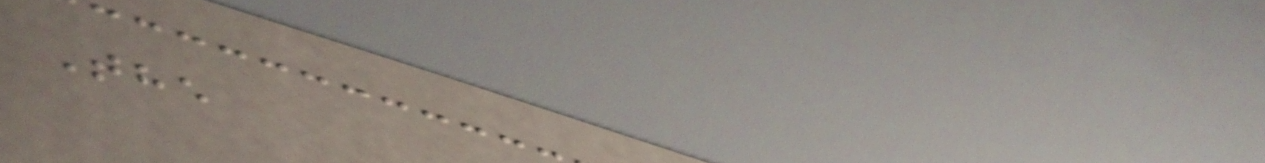The
